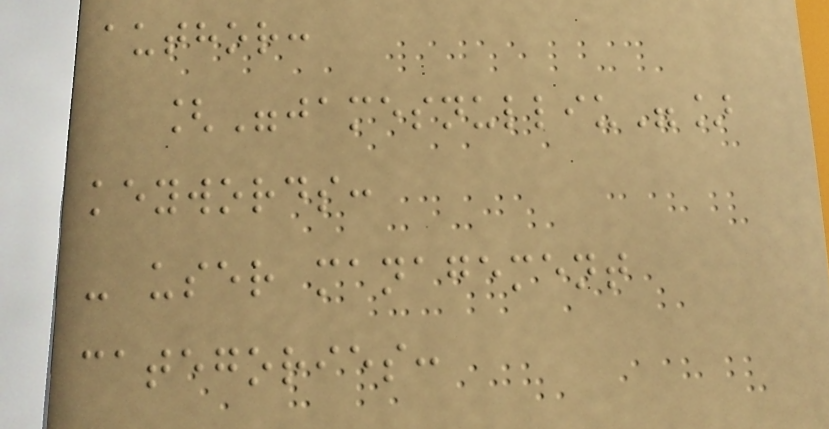author:
["jamesnulliu"]
keywords:
- user management
categories:
